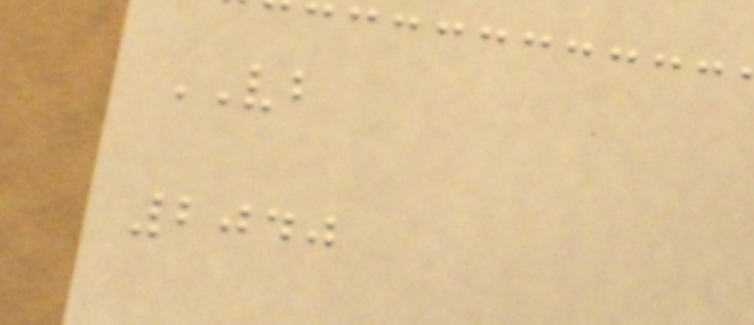VB
2040
